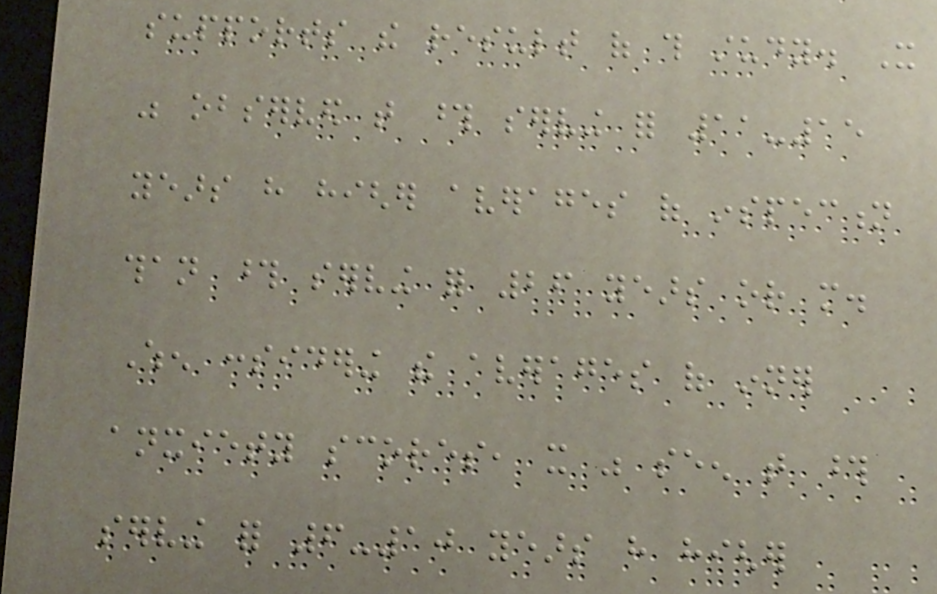supports the result of this study. It
was observed that those serving for 11-15
years have higher averages of inspection
than those serving for 26 years or more.
When considering the averages of inner
anxiety scores, it was seen that those
serving for 6-10 years have higher
